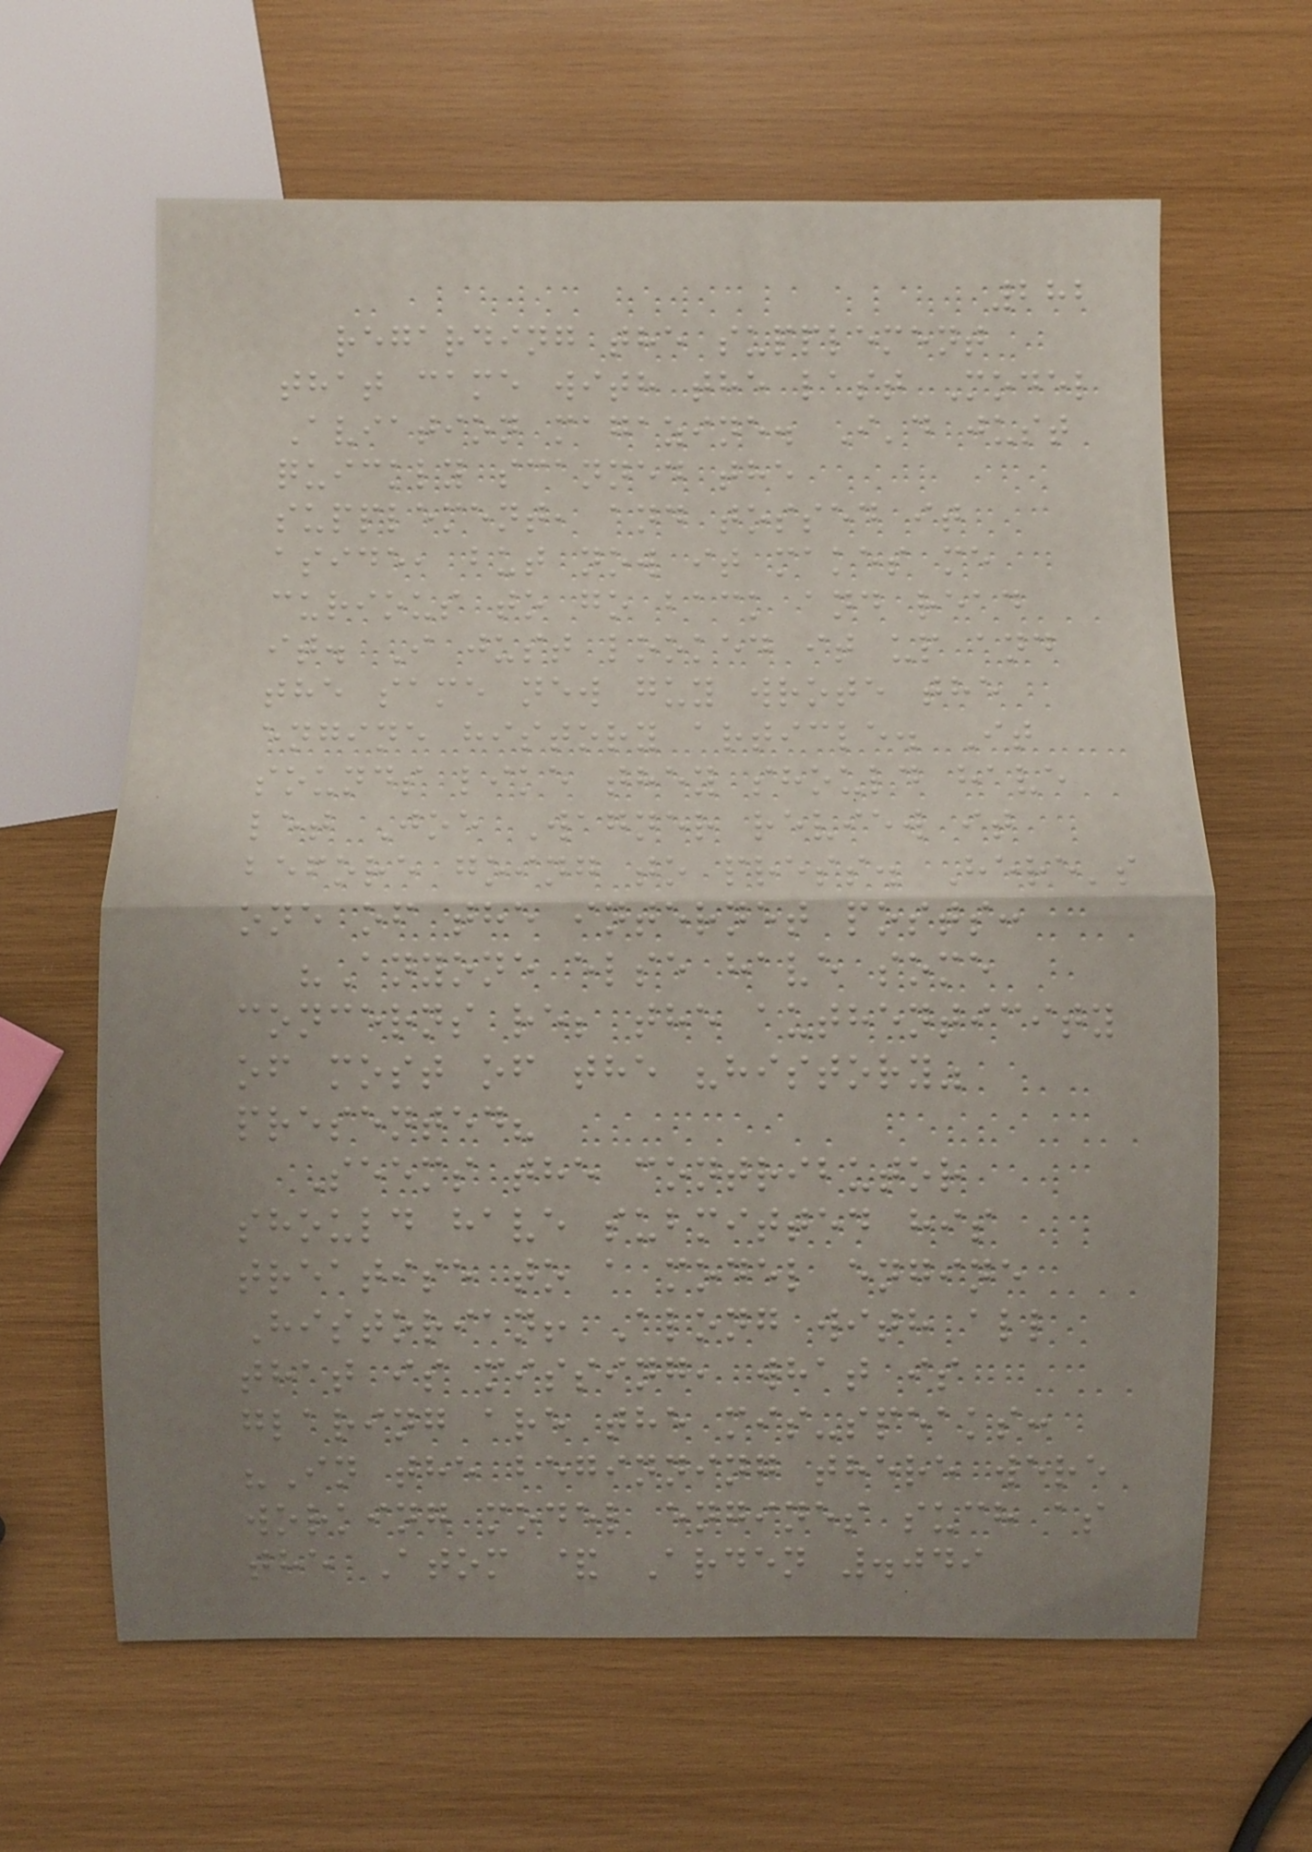282
regarding the supplement
that came with the last Model
Aviation magazine. I'd just
quickly scanned the
supplement, and tossed it
aside, but now it makes me
curious to go back and read
it. I just looked it up and
the same new guy wrote the
engine history article. It
sounds like they should have
let Joe Wagner review it
before going to press. Here's
one of the internet posts:
"Anyone else have some
concerns re; the authenticity
of most of the "history"
presented?
Seems the contributor
should have submitted his
treatise to a model engine
Historian! Along with all
that is missing, what is
glaring are the mis-speaks:
"In the beginning there were
working model engines such as
the Atom & Arden .049
